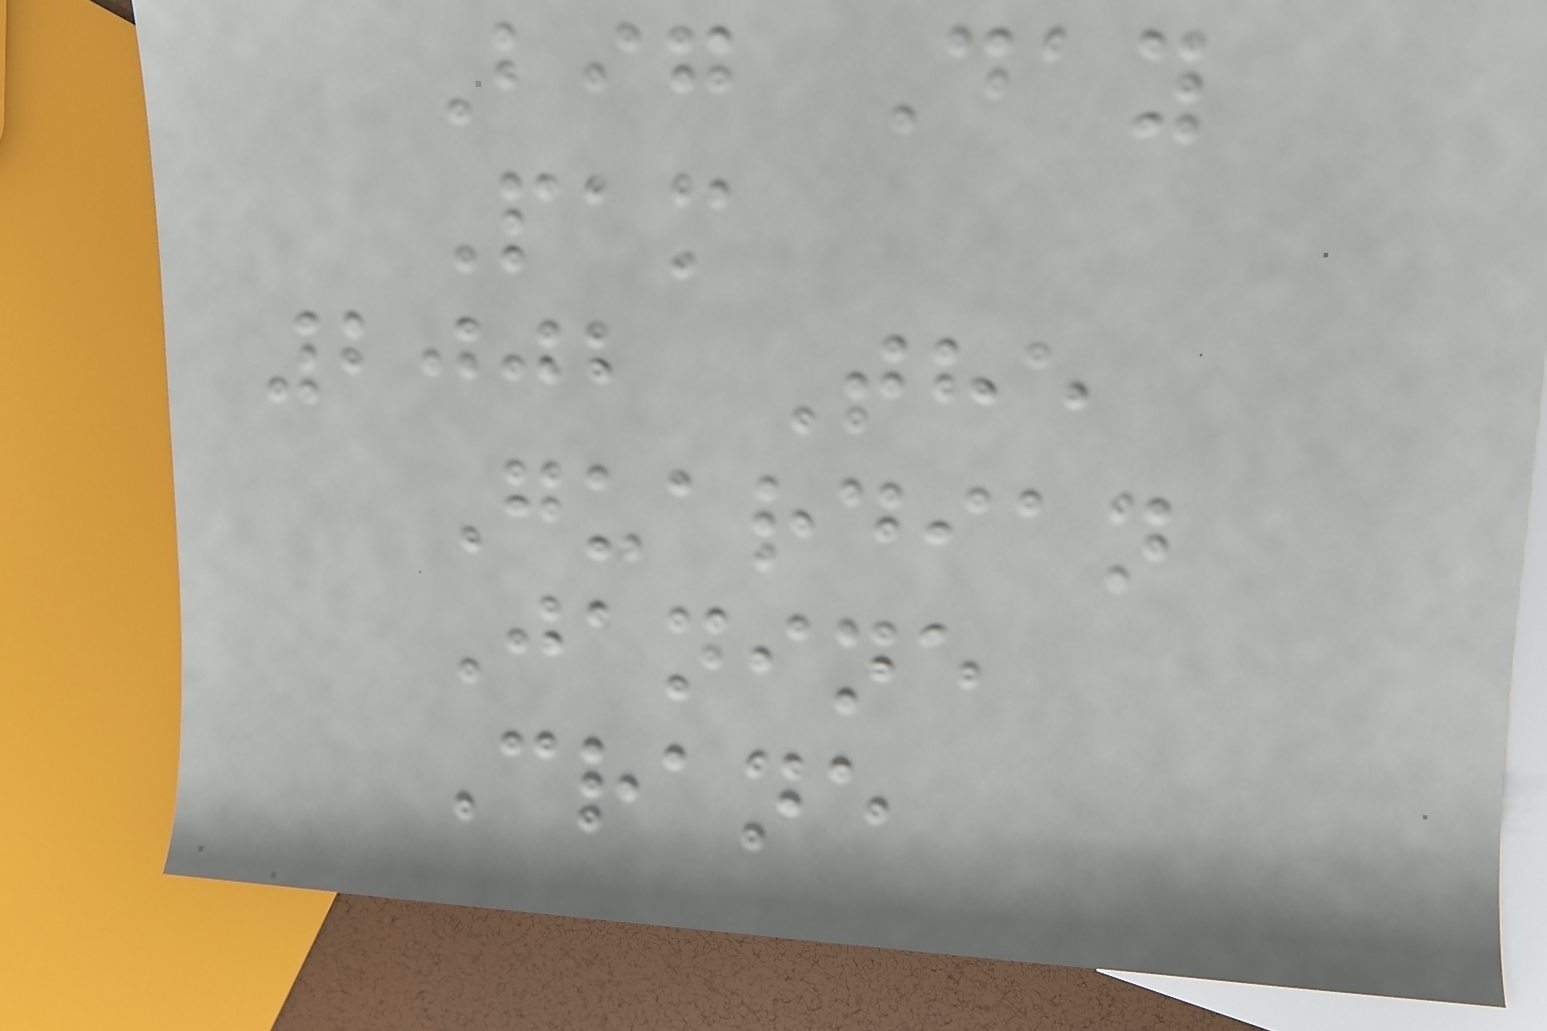Big Day
Pam
2002 The
Guardian
Janine
Crane
